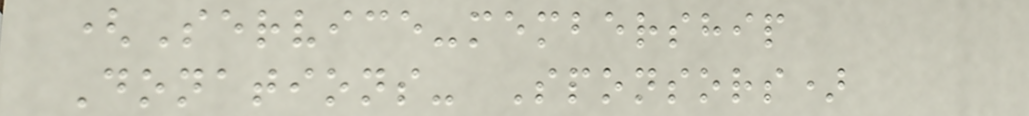(Service-membership
Donations- Sponsors)
